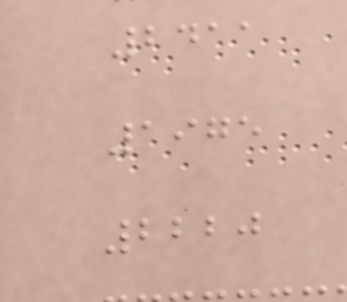2411
1975
2220
